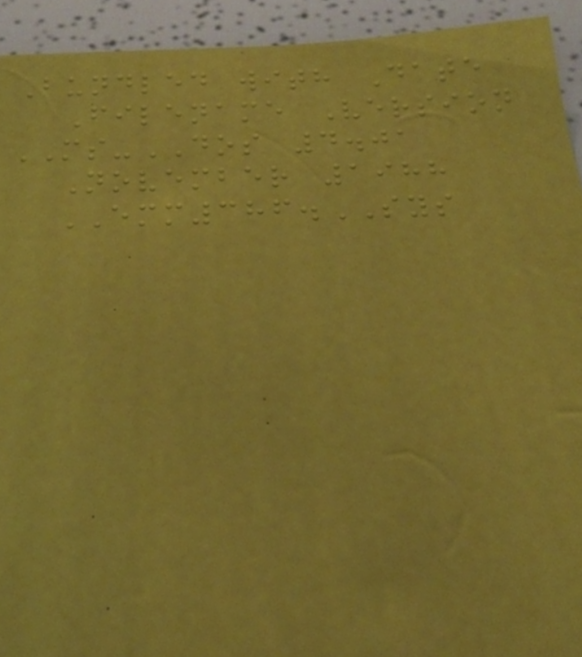Bundled with Date
Filename Version
MS-DOS 4.01
November 1988
EMM386.SYS
